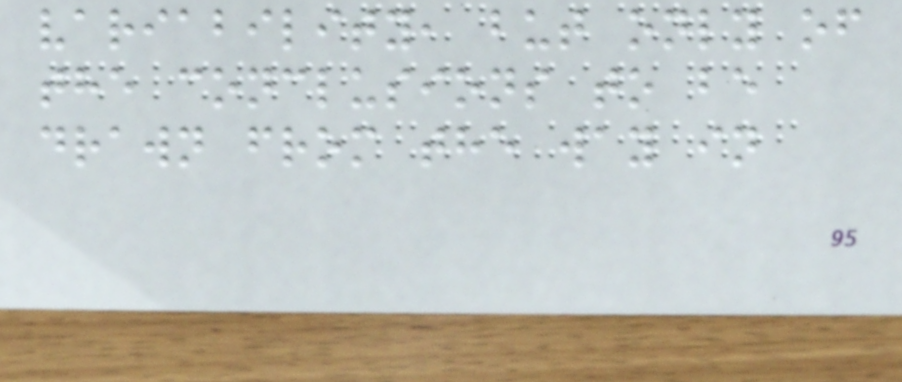variability, but only of
the conclusions to be
drawn from the way in
